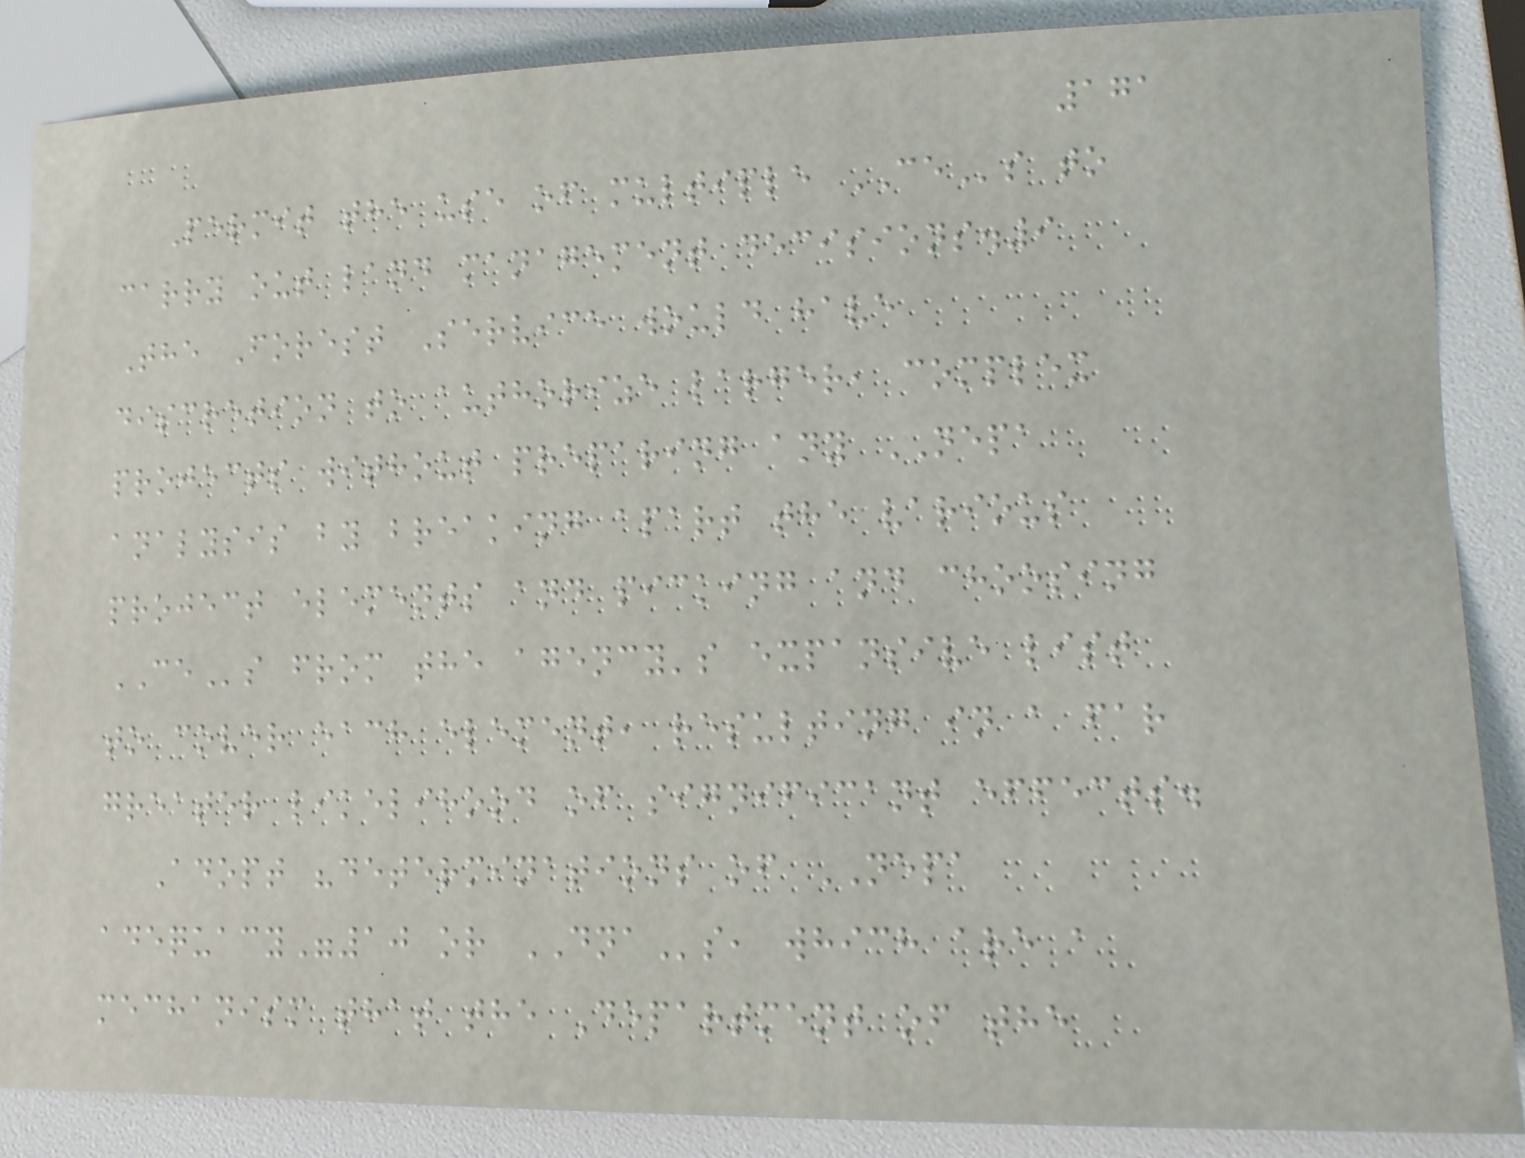171
Permit the use of multiple CEs to
carry out land management decisions.9
The Forest Service would have
discretion to authorize larger, complex
projects without preparing any NEPA
analysis by breaking apart the various
project elements and picking and choosing
CEs from the agency's expansive list
to cover each element, resulting in a far
greater likelihood of significant effects.
Adopt "determinations of NEPA
adequacy"10 or DNAs, which are a
mechanism that the Department of the
